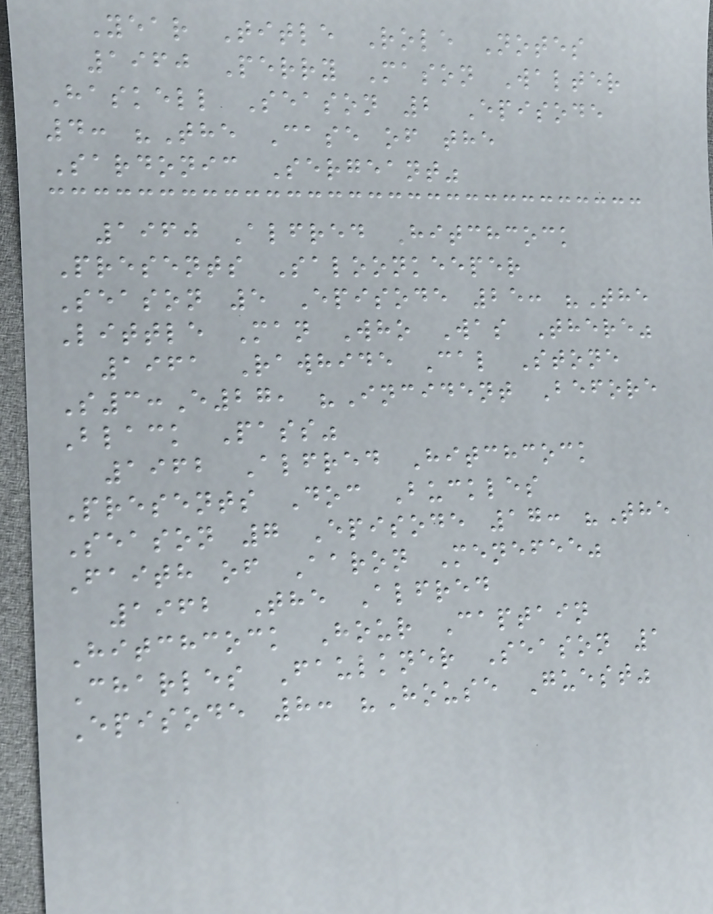Year Title Role Notes
1960 Perry Mason Walter
Haskell Season 2 Episode
4: "The Case of the
Sardonic Sergeant"
1960 Alfred Hitchcock
Presents Saloonkeeper
Season 5 Episode 25: "The
Little Man Who Was There"
1961 Rawhide Cal Stone
S3:E27, "Incident Before
Black Pass"
1962 Alfred Hitchcock
Presents Doc Buckles
Season 7 Episode 17: "The
Faith of Aaron Menefee"
1962 The Alfred
Hitchcock Hour Captain
Charles Faulkner Season 1
Episode 8: "House Guest"
